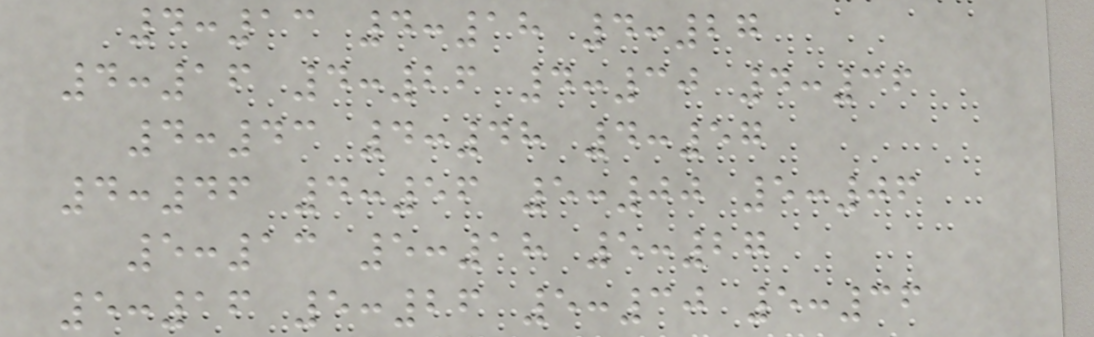4:13 4:18 4:27
4:16 4:26 4:30 4:36
4:43 4:48 4:57
4:46 4:56 5:00 5:06
5:13 5:18 5:27
5:16 5:26 5:30 5:36
